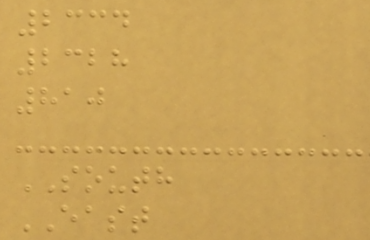2334
2328
810
SOUTH
EAST
